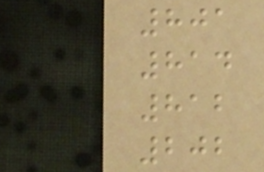801
814
812
202
